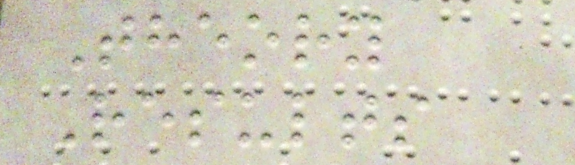Theory
Results
